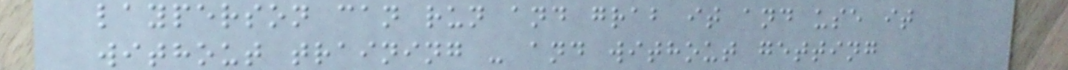layperson can run and grab it and use it
without training - and without getting
